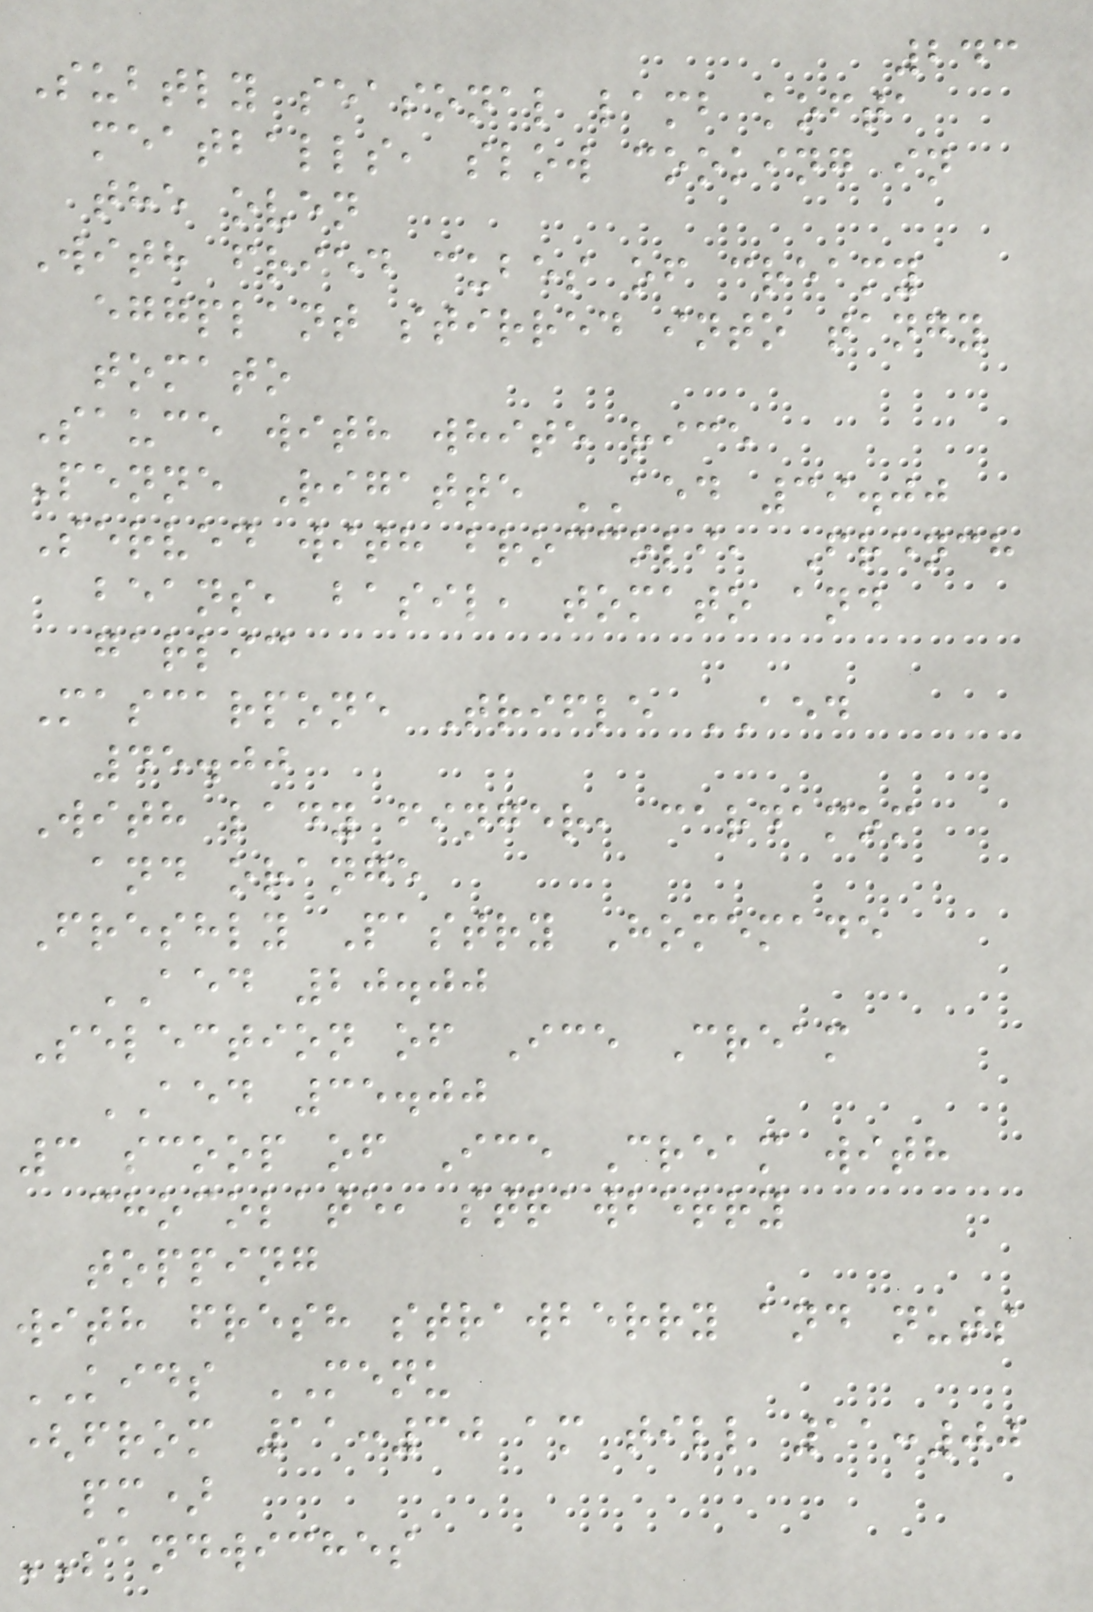243
Subtly seasonal lamb kofta
meatballs, slow cooking in
the oven
With fried cubes of creamy
eggplant stirred into tangy
tomato
Sauce with white rice
Penne Rigatte AED 39.00
Served with broccoli, French
beans, basil, tomato and
garlic
Mascarpone Trifle AED
45.00
With lady finger, cardamom
and orange
Freshly Pastry Homemade
AED 20.00
Selection of Ice Cream
AED 35.00
3 scoop of Ice Cream with
chocolate, strawberry
topping
with fresh strawberry and nuts
KIDS MENU
(from 11:30 am till 11:00
pm)
SANDWICHES
